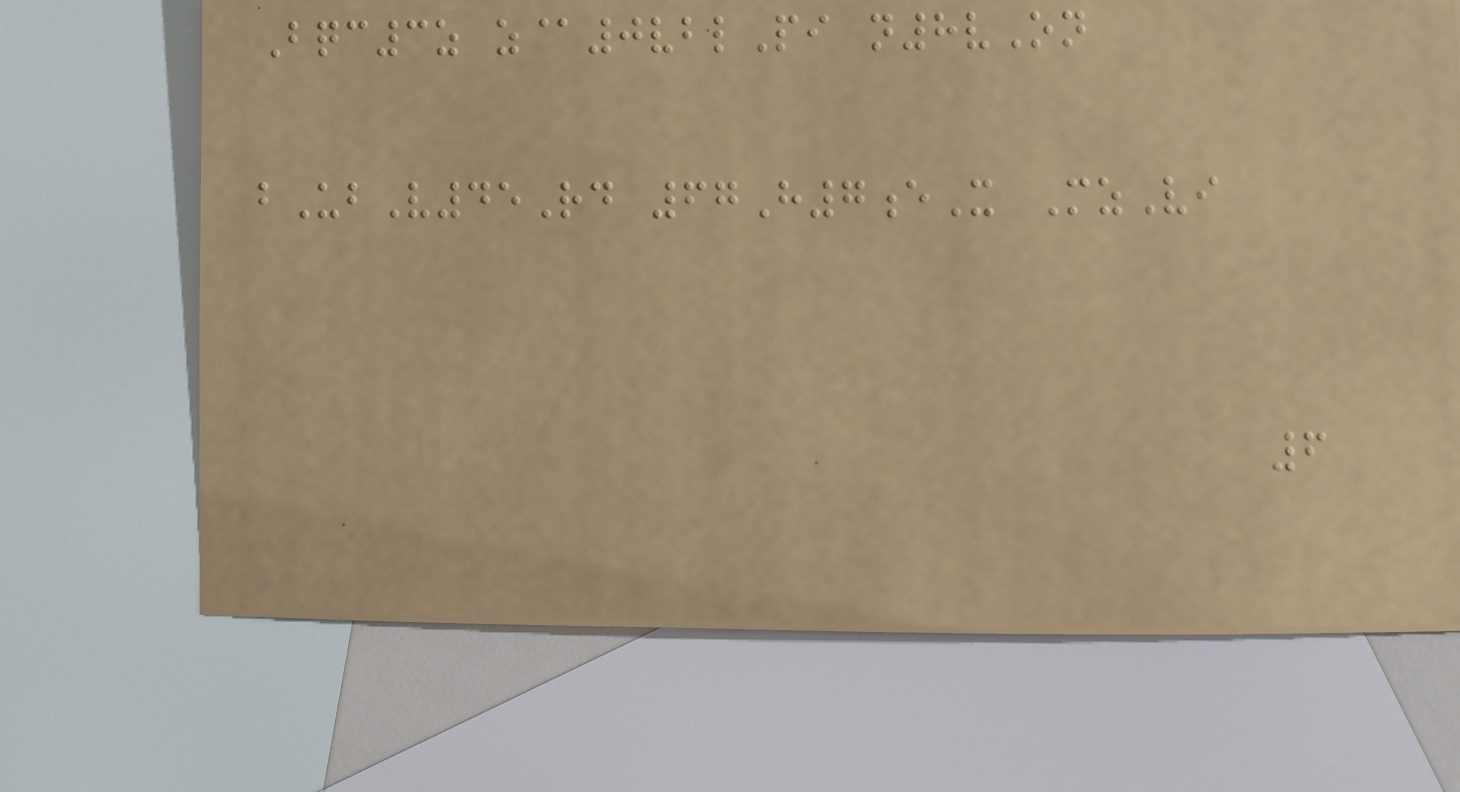Bqc3z z@0vblPi n8vOn
bUbV45Rd 67H7eX MzVi
6
